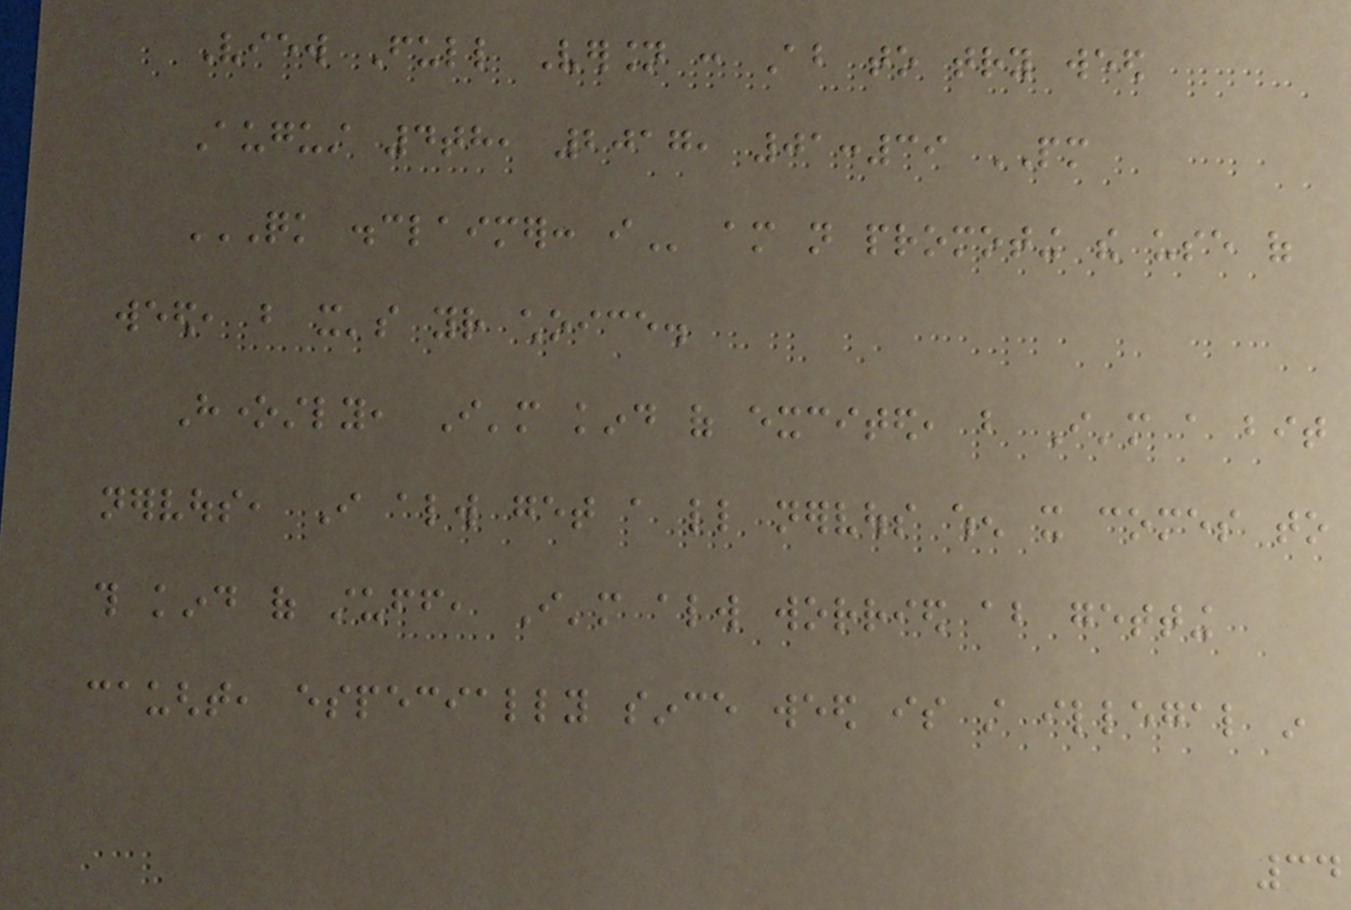View Full Version : About to try weed
August 4th, 2017, 01:39 PM
QUICK DISCLAIMER: I am not promoting the use of
weed, but it's your choice.
Honestly, I'm kind of excited, but I'm a bit
nervous, I always get a little nervous when it comes to
this kind of stuff, I'm always worried about getting
caught, especially since weed is still illegal in
34
